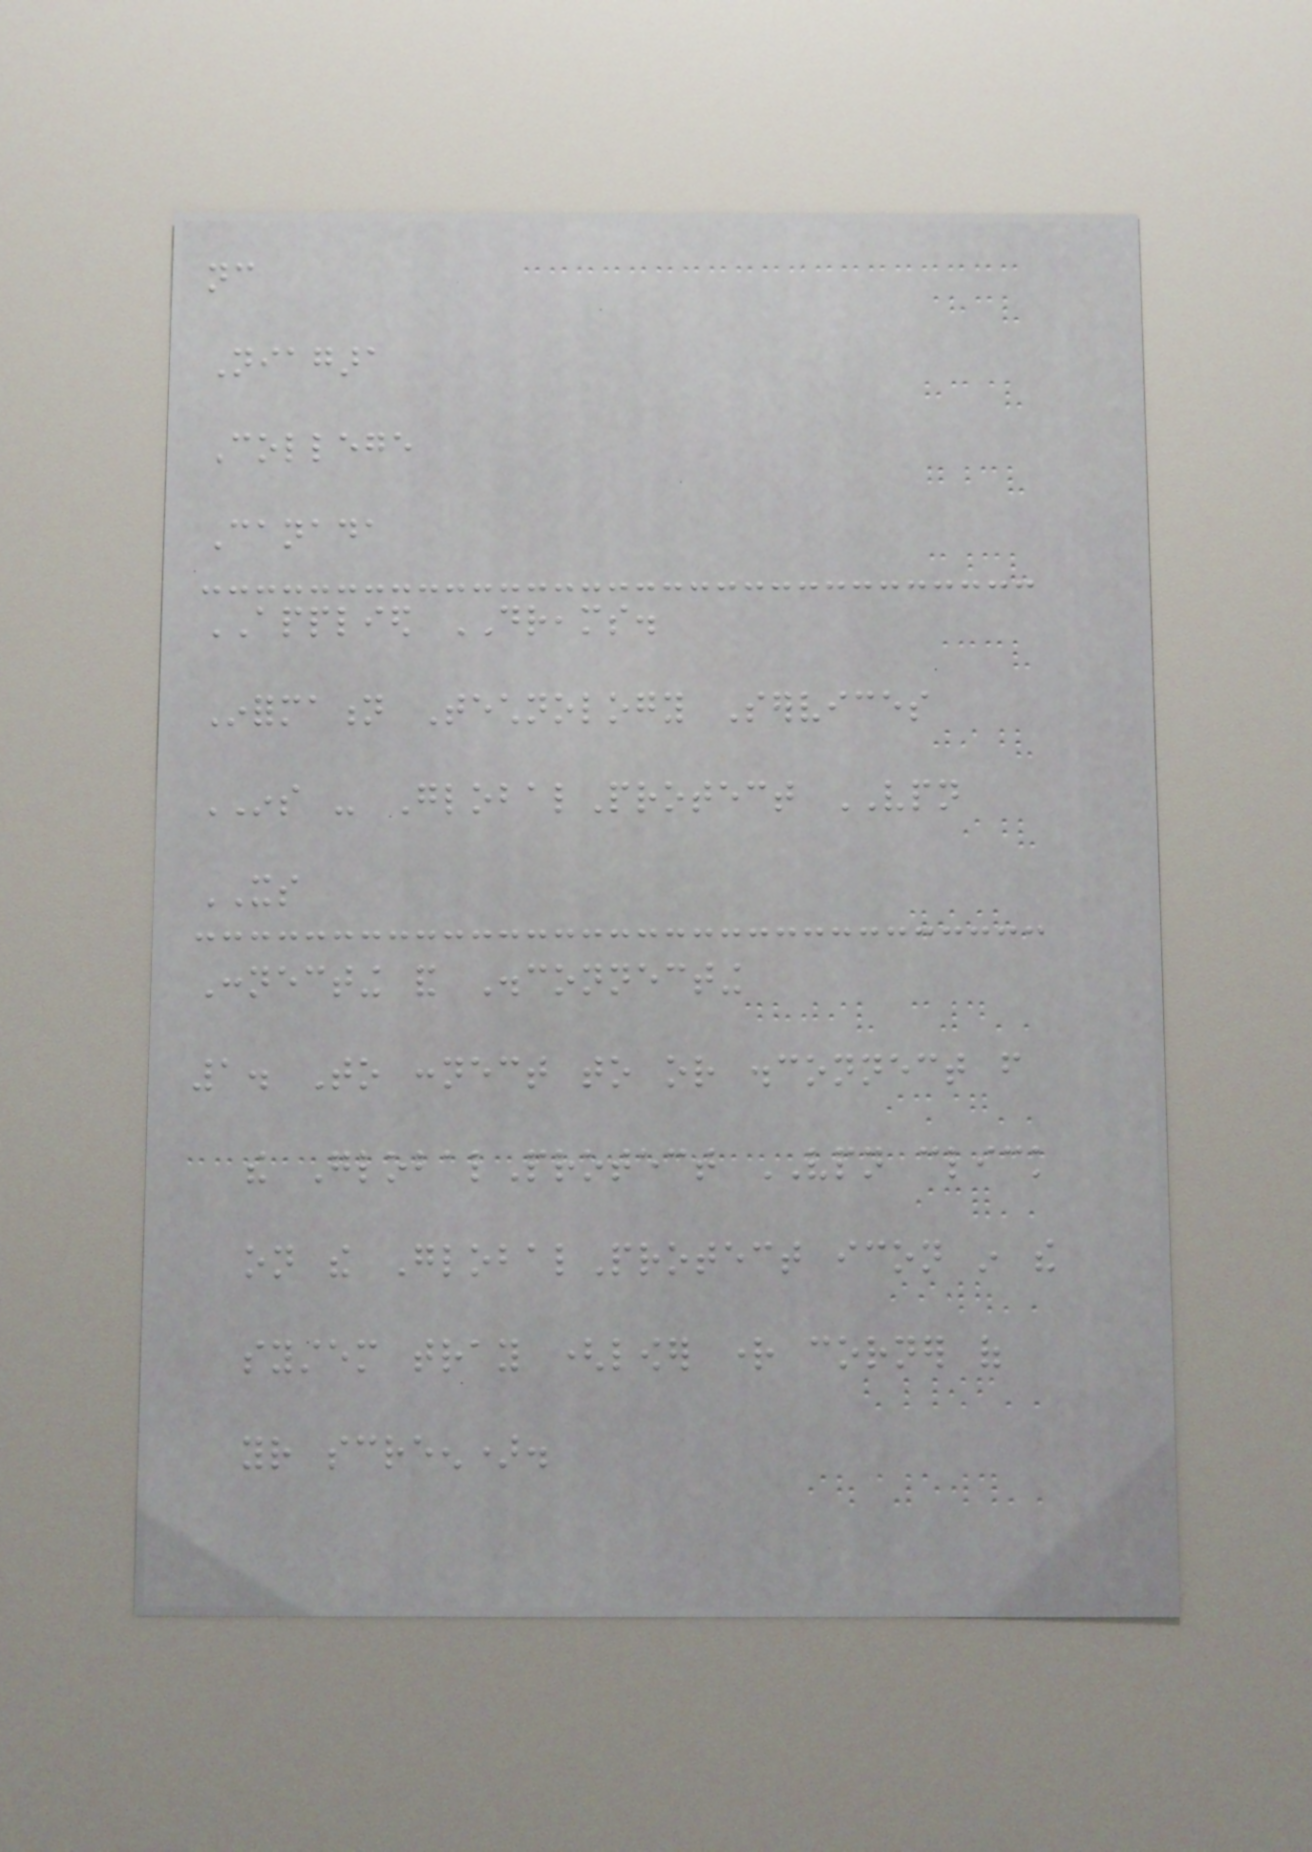nc
Niagara
College
Canada
APPLIED DREAMS.
Information Technology Services
INS - GlobalProtect VPN
ITS
Connecting and Disconnecting
1. To connect to or disconnect from
the GlobalProtect VPN click
on the GlobalProtect icon in the
system tray (lower right corner of
your screen).
